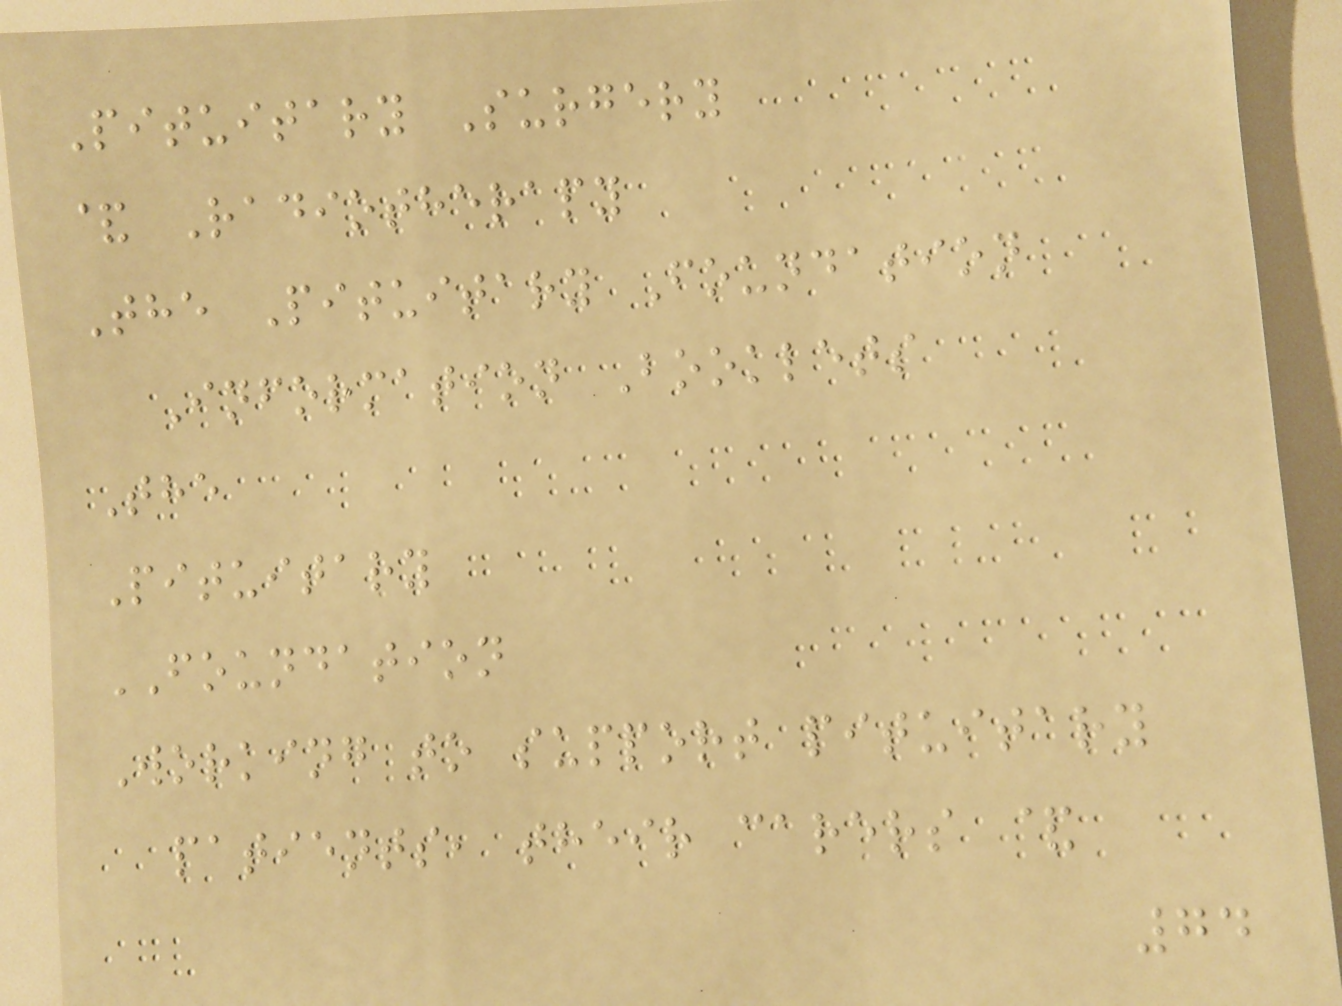Pituitary Surgery
& Radiotherapy
The Pituitary Foundation
Information Booklets
The
Pituitary
FOUNDATION
Working to support pituitary
patients, their carers &
74
